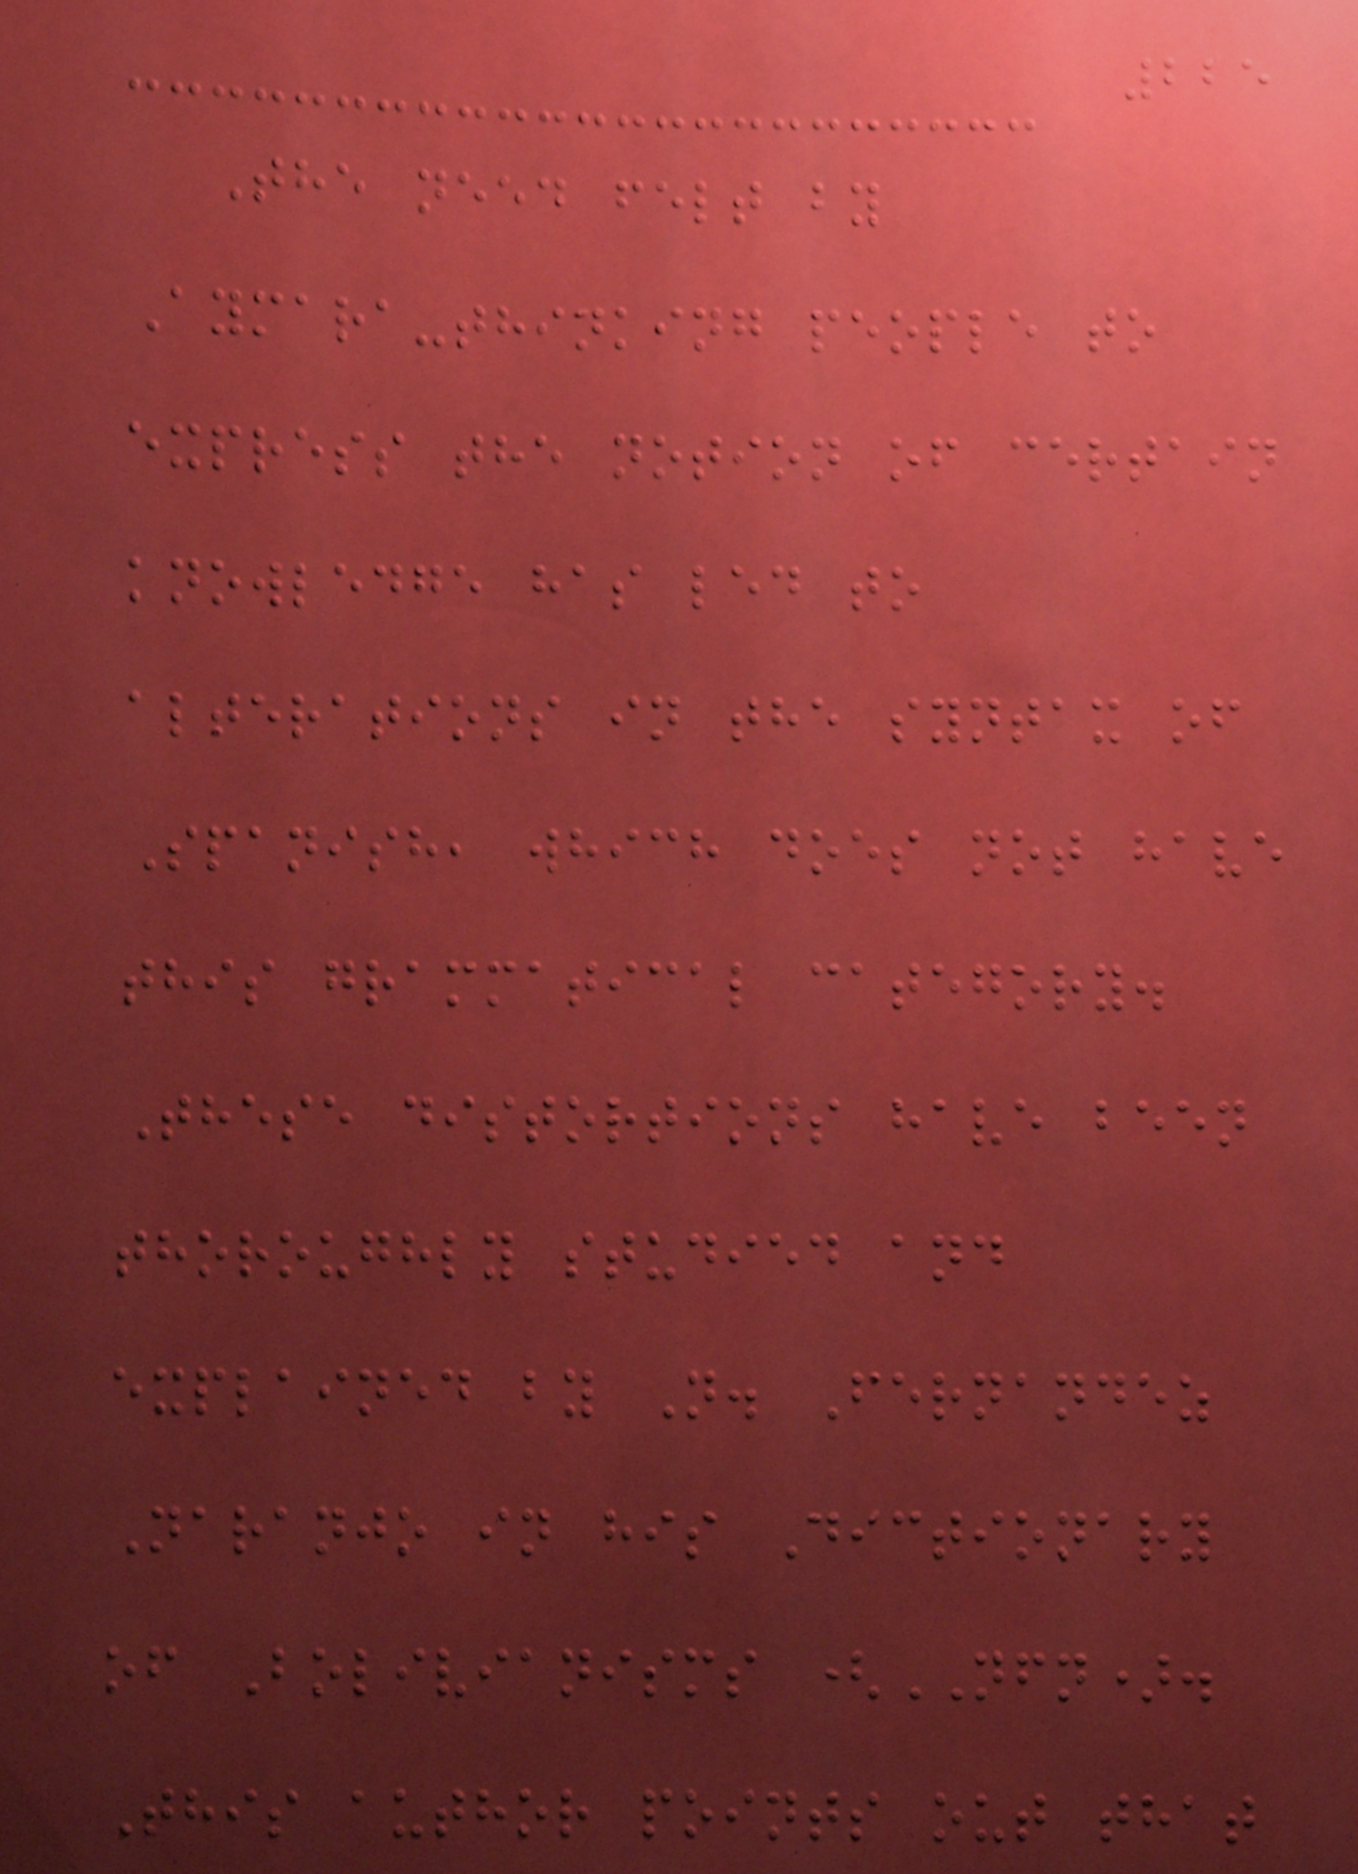225
The need felt by
Aymara-thinking people to
express the notion of certain
knowledge has led to
alterations in the syntax of
Spanish, which does not have
this grammatical category.
These distortions have been
thoroughly studied and
explained by N. Fernandez
Naranjo in his Dictionary
of Bolivianisms (NFN).
This author points out that
